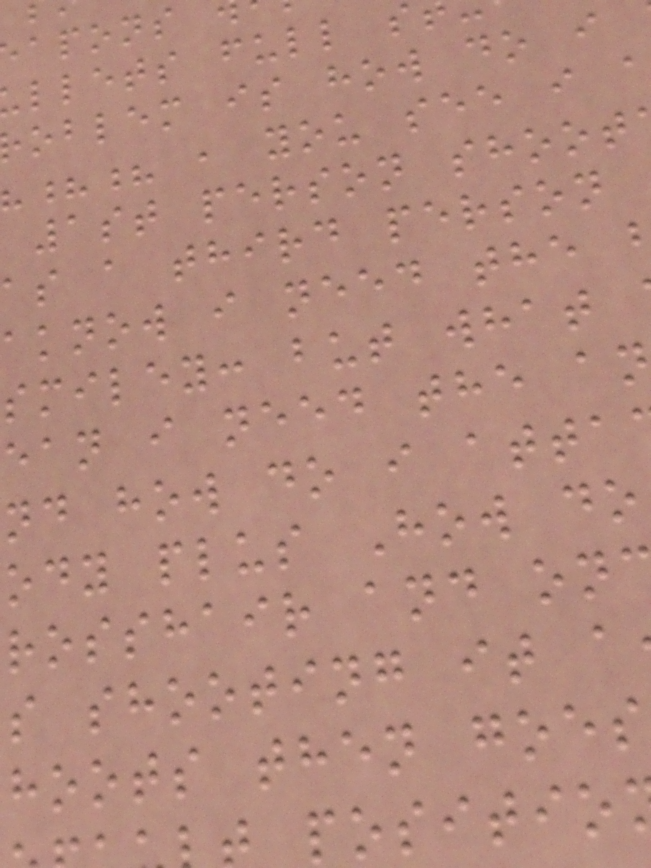llets full s
oblem is how do i
?? , you see i
1st person shoot
as a third person
aknow i need the
smiley: but what
ean i need the a
nd how do i atta
ody plus How do
rosshair and on
s shooting it a
hoots then goes
